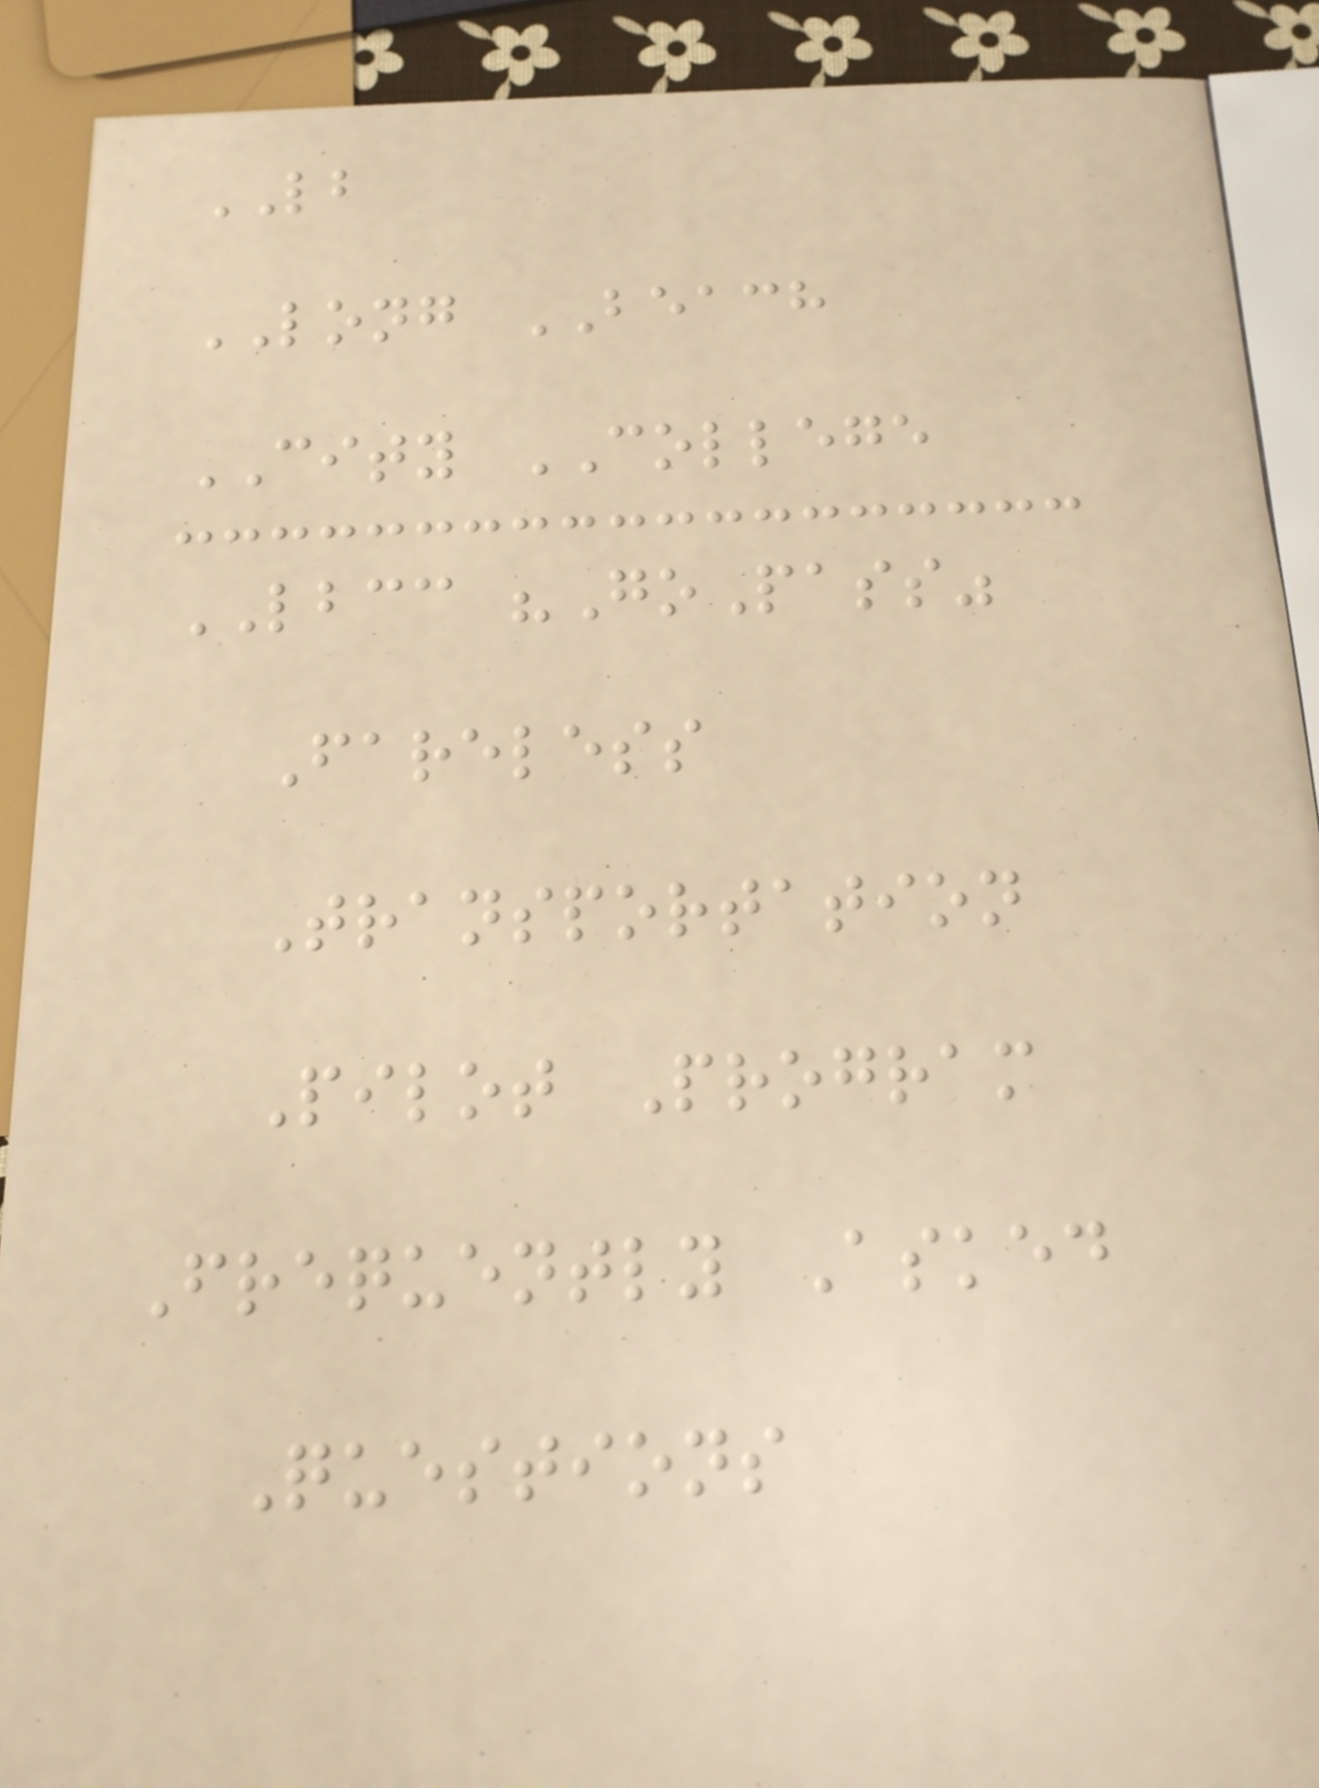LB
LONG BEACH
CITY COLLEGE
LBCC "GoPass"
Fareless
Transportation
Pilot Program
Frequently Asked
Questions
